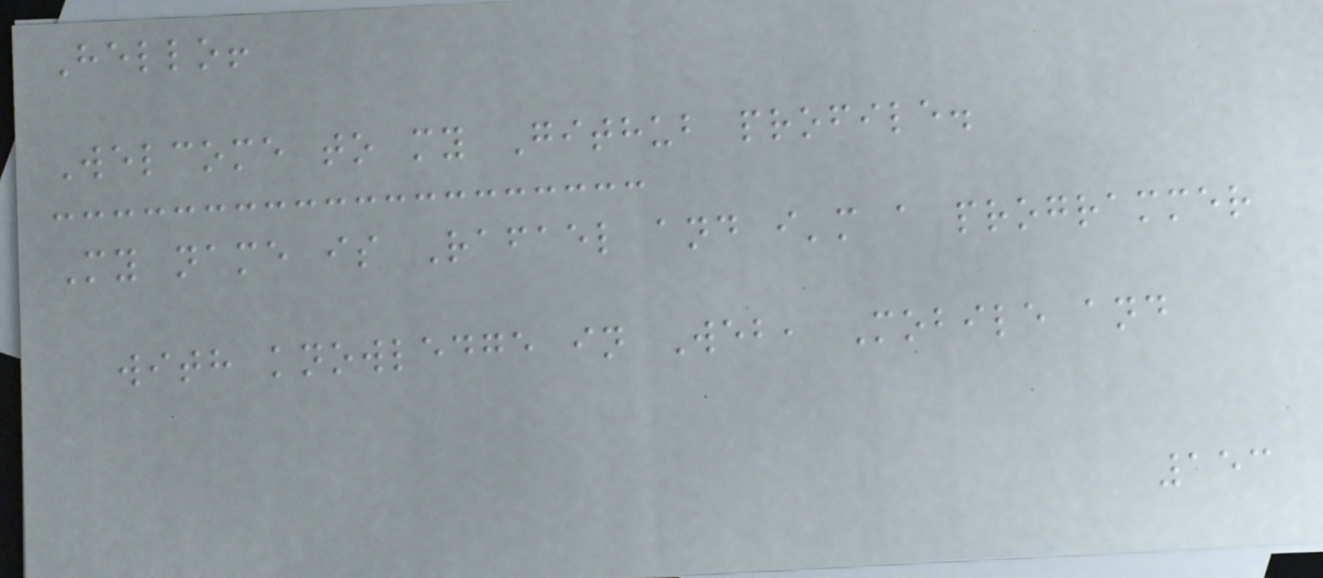Hello!
Welcome to my Github profile.
My name is Rafael and i'm a programmer
with knowledge in Web, Mobile and
153
